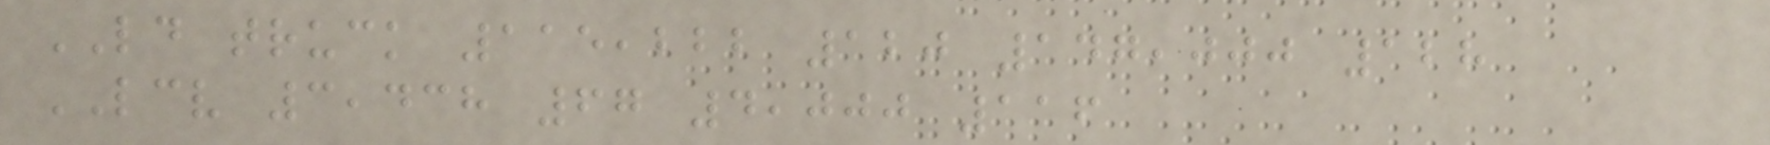LD truck 115,222 120 147,000 128
LCV 3,438 67 4,000 116
